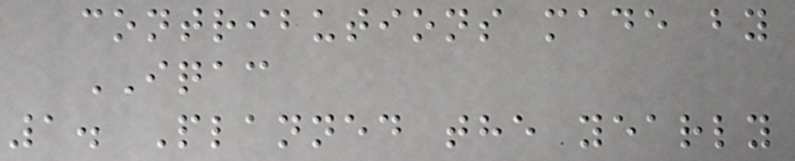contributions made by
IQAC
1. Planned the yearly
